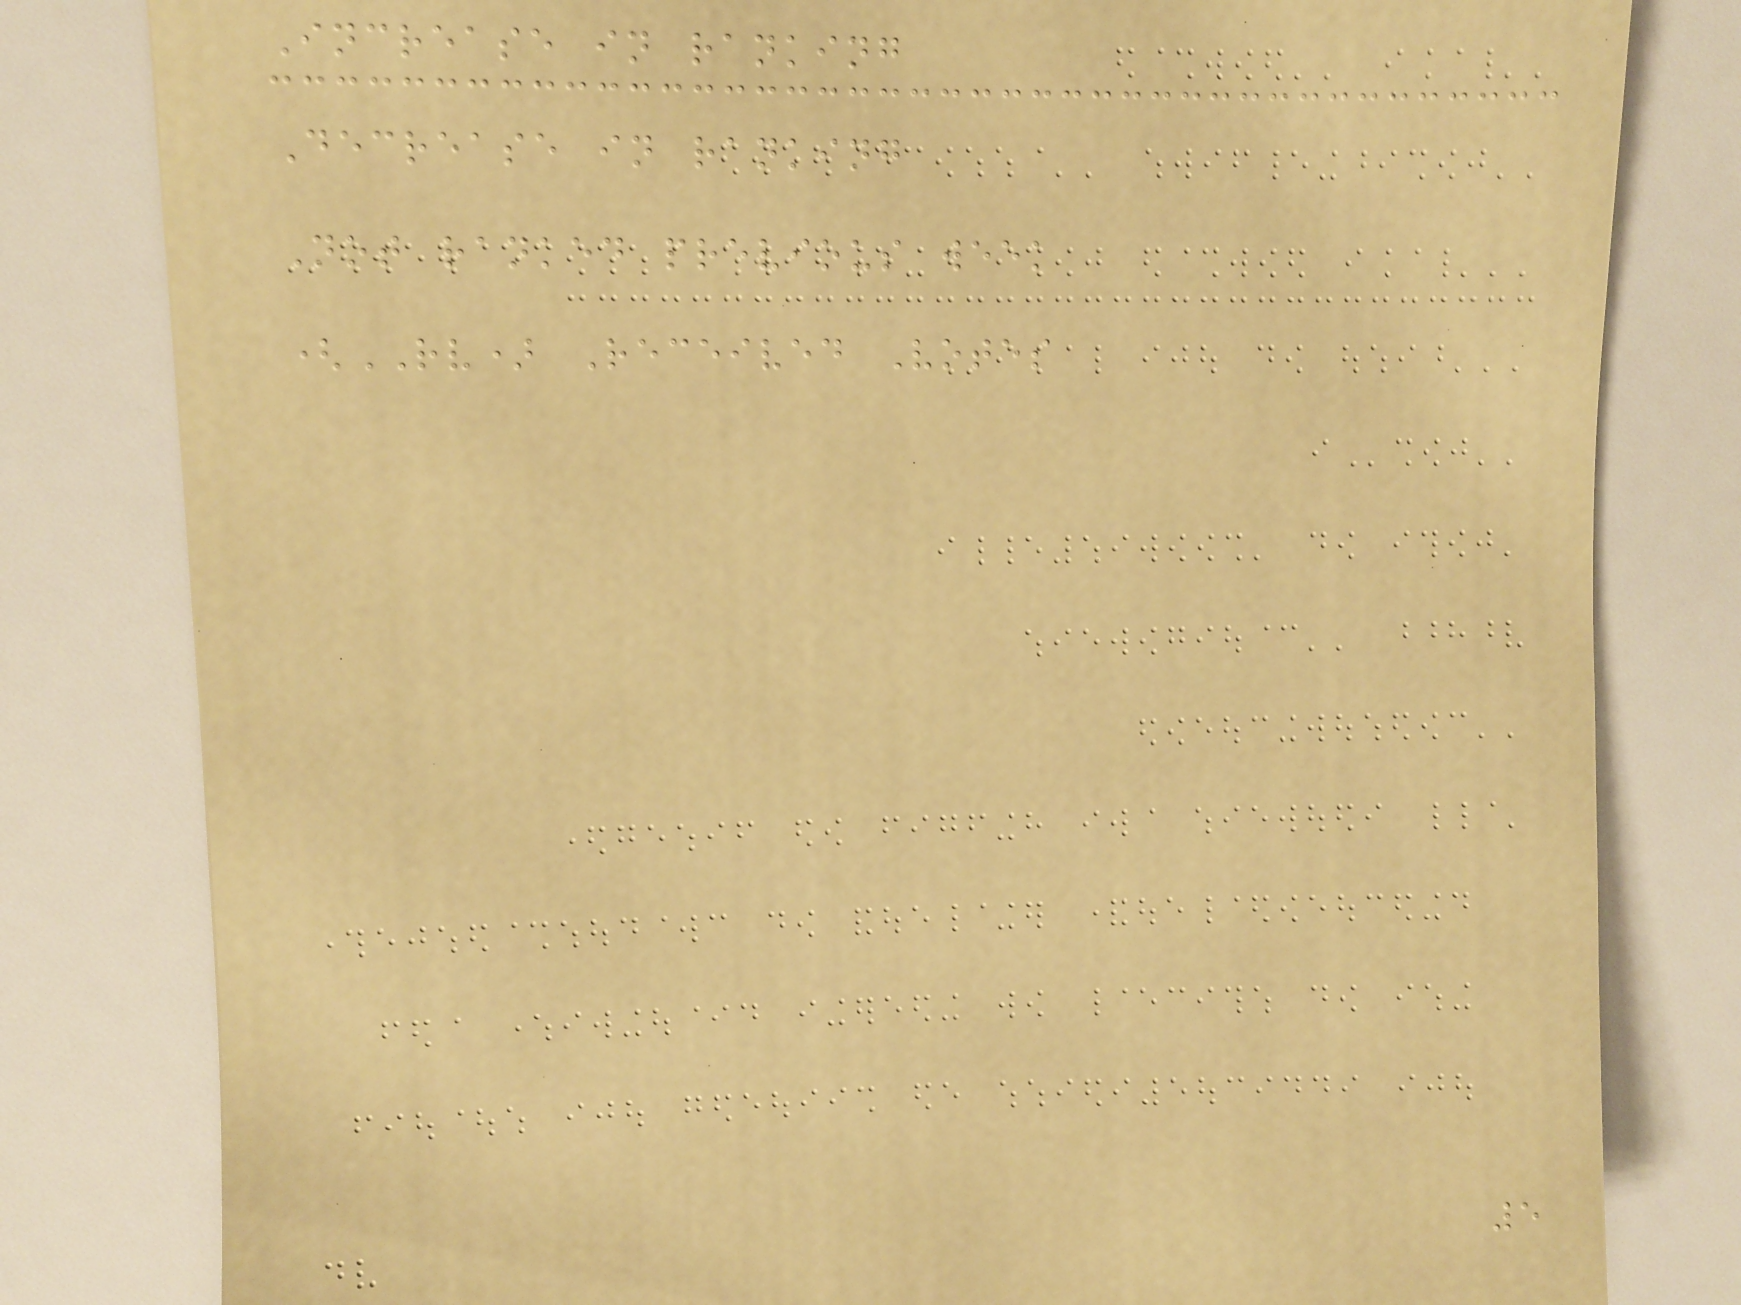Increase in ranking
Decrease in ranking
Not ranked previous week
(RV) Received Votes
5
